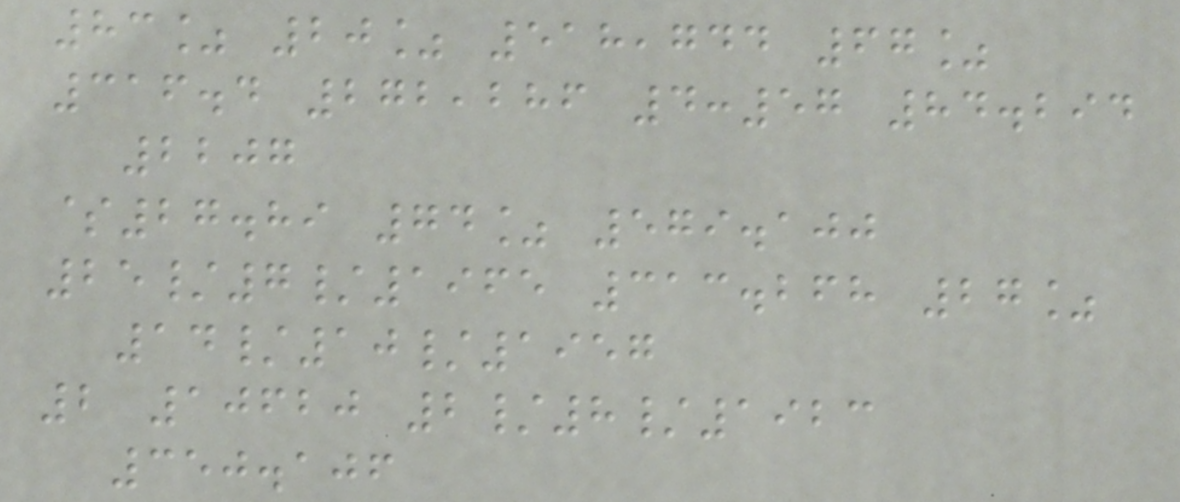83% 20% 518,744 67%
316.4 272,286 4:57 84.294
2207
$27.89 74% 579.100
25/7/1965 313.268 27%
14/10/1957
2 10620 2/8/1923
350.106
